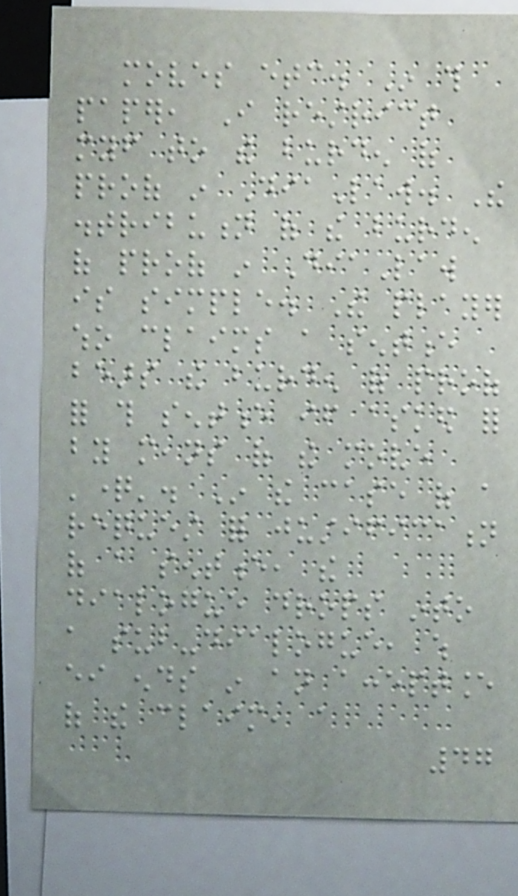moves etc. In this
paper, I restrict
myself to the burden of
proof in DiaLaw. The
distribution of the burden
of proof in DiaLaw
is simple. The player
who claims a sentence
bears the burden of proof
for this sentence if asked for
by means of the move
'question'. In the case of a
request for justification
of a sentence, the
dialogue drops into
a sub-dialogue, which
either ends in an acceptance
of the claim, a
47
